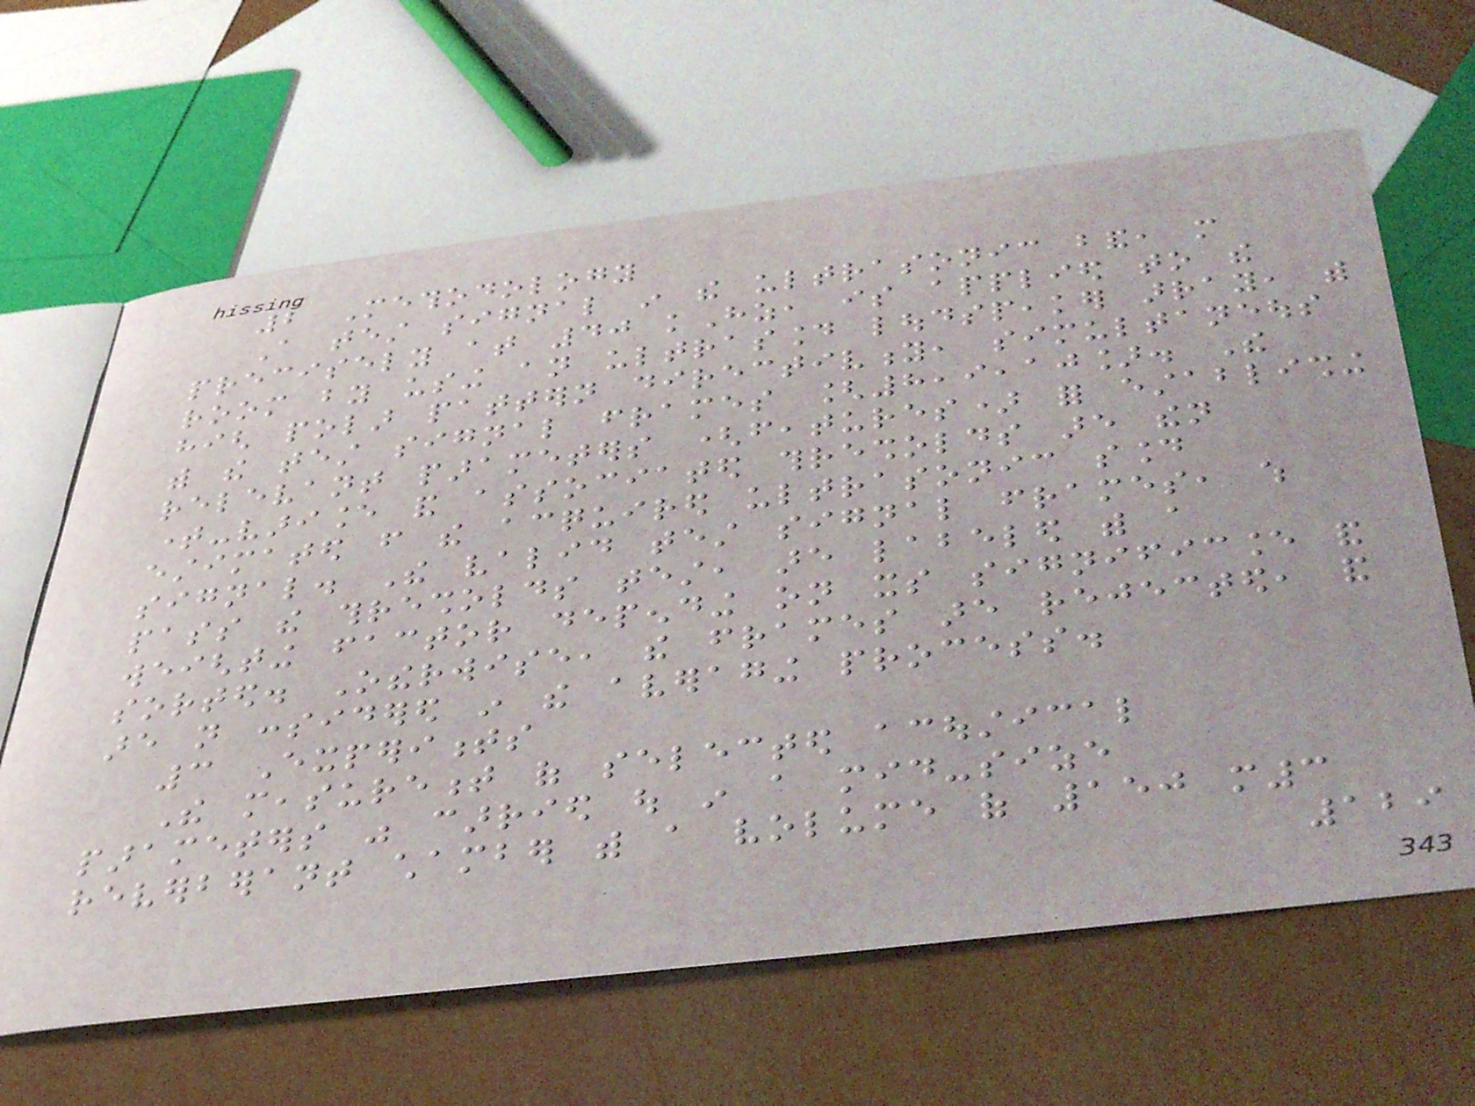2 Methodology
A test signal in the ultrasonic band, more
precisely at 40 kHz, is applied to the
room by using an ultrasound loudspeaker array, with
high polar pattern directivity, simultaneous
with the test signal frames [8,9,10]. The
relevant parameters (features) for establishing
time-variance and associated thresholds are then
estimated from the acquired ultrasonic sound
signal. The valid test signal frames, which
pass the thresholds test, are labeled with a
weighting factor depending on its significance and
sorted. Otherwise, the frames are rejected, and
are not considered in the averaging process.
3 Experiments
The measurement of selected acoustical
parameters was carried out in a mid-size
reverberant chamber with a volume of 150 m3
129
